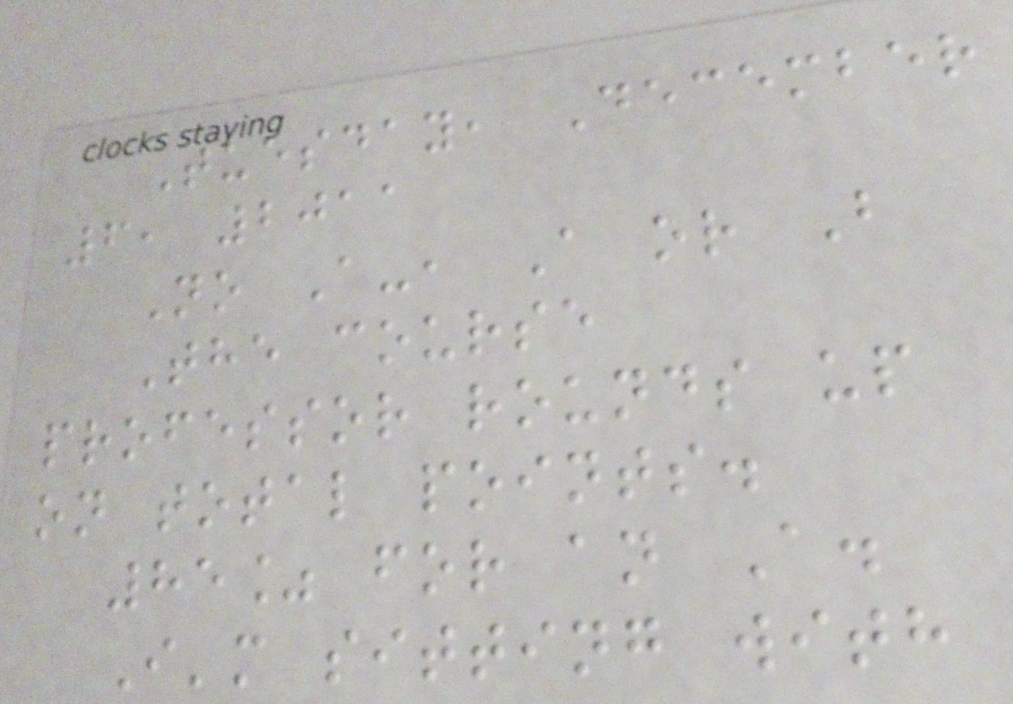Tuesday, December
6, 2011
No A-, A or B
The course
professor rounds up
on total points.
85% for an A.
I'm sitting with
